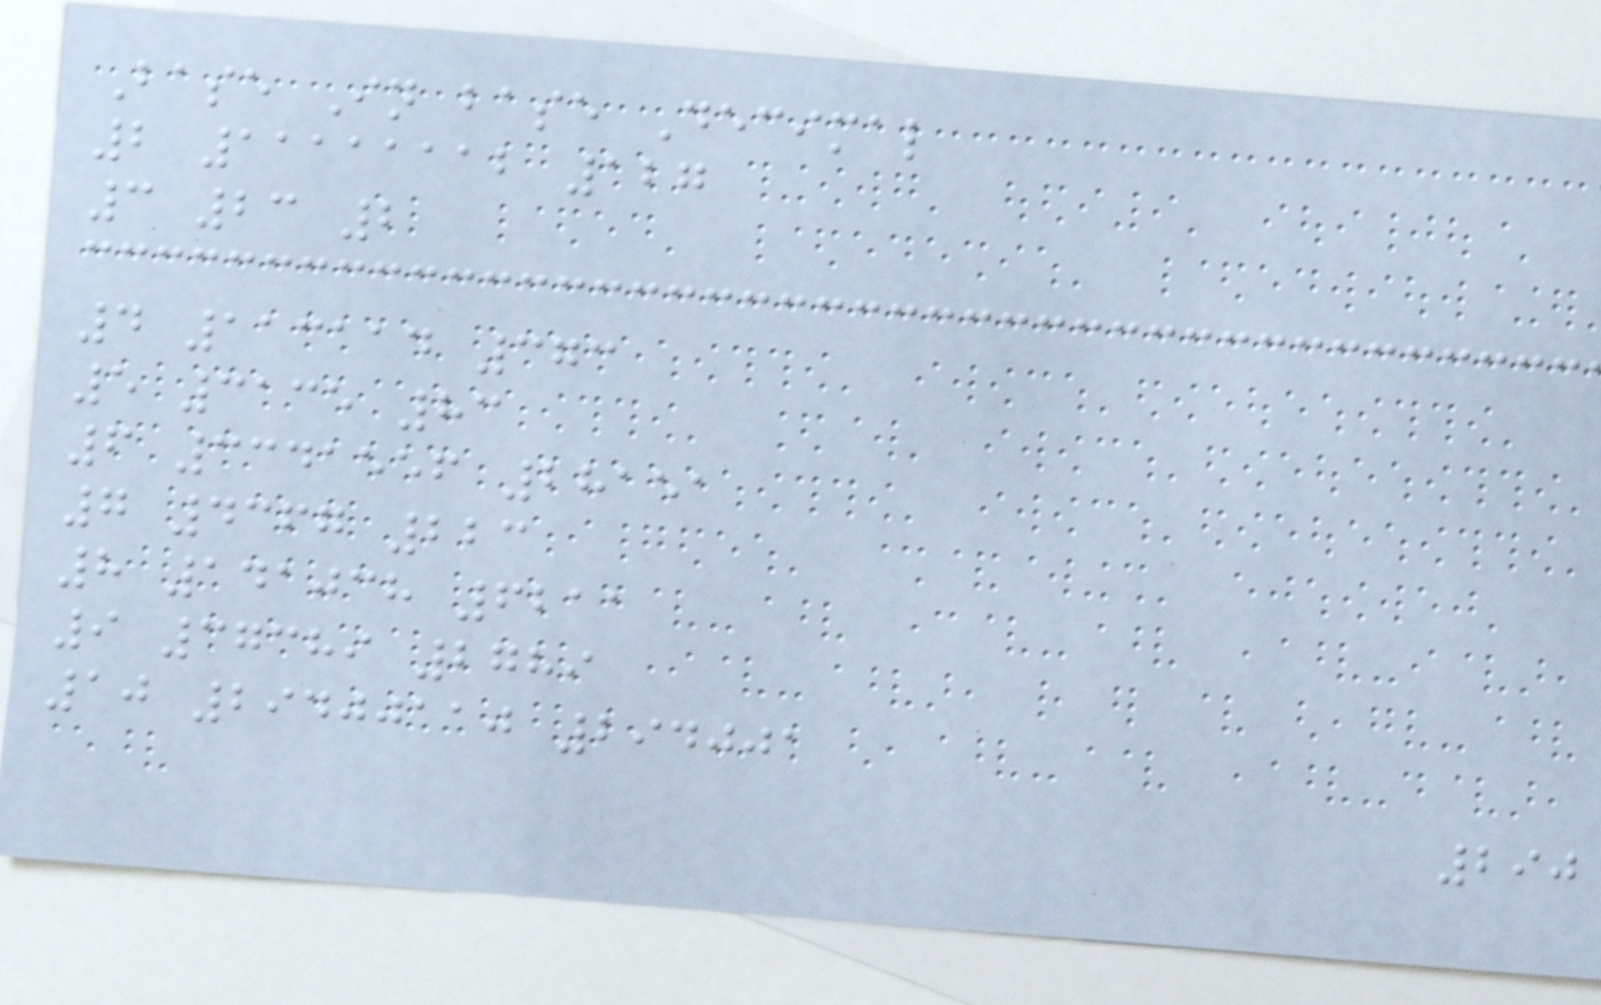Base In base Decimal
2 11111112 127
3 23 2
4 113114 373
5 3135 83
6 3341556 28151
7 4367 223
8 141038 6211
9 37389 2789
10 29400110 294001
290
